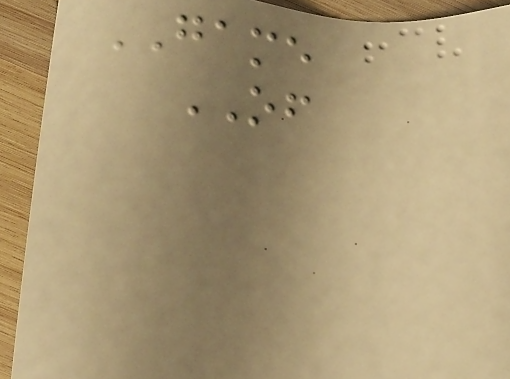GAME
OF
